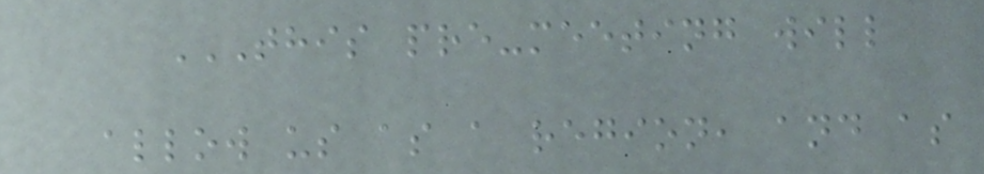THIS PRE-MEETING WILL
ALLOW US AS A REGION, AND AS
